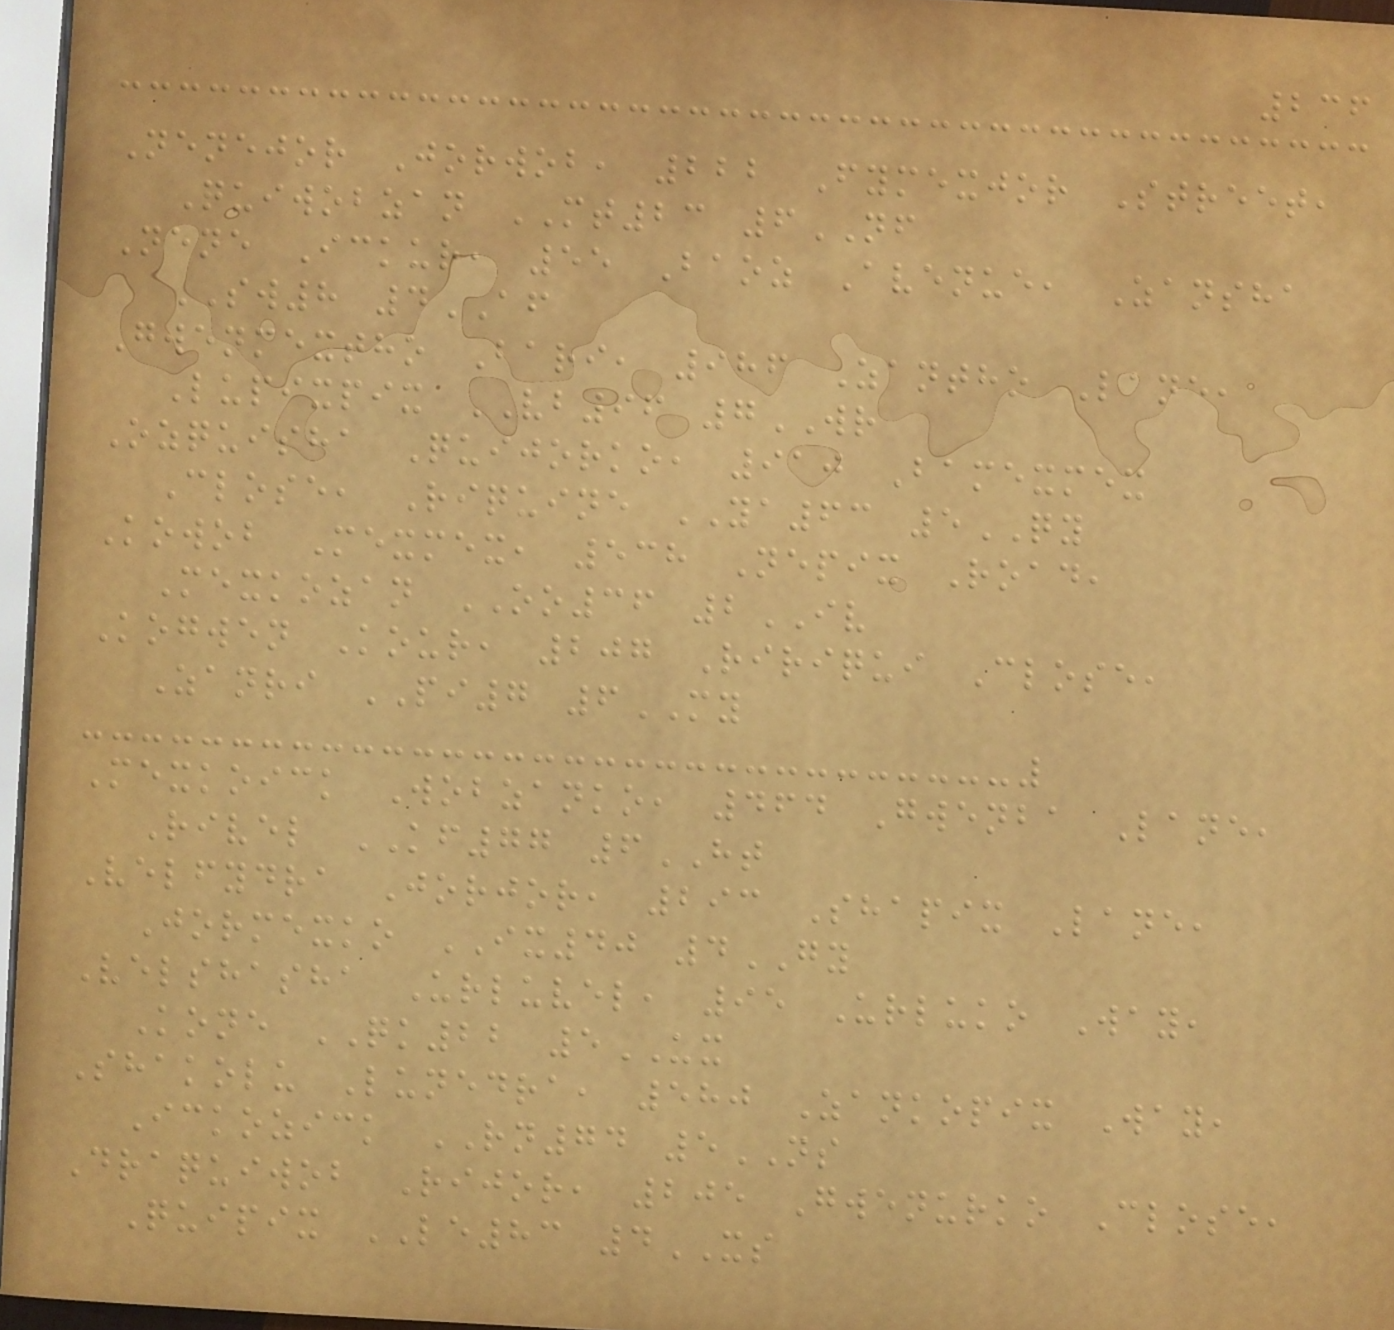236
Nenejor Jorwob, 222 Fymexjor Street,
Quiwobzan MT23 6NF
Nene Ickur, 55 Baoz Avenue, Zansha
SW8 4AF
Gwenmextho Bari, 986 Zantho Lane,
Lupixpix VB96 7WR
Ozquisha Quijorko, 910 Bamexmex
Close, Riquine YA63 5QY
Kowob Mexmex, 538 Nepix Road,
Mexkozan OO36 2IV
Kogwen Kour, 207 Ririqui Close,
Zanri PI7 6MY
Mexkoick Wobzanko, 464 Gwenba Lane,
Rivel KF77 6HT
Velfydra Jorjor, 293 Shapix Lane,
Jormexko IX40 4GY
Velshasha Urluvel, 95 Urluko Way,
Kone QK22 5UX
Shakolu Lunedra, 580 Zankopix Way,
Ickozick RN74 5NS
Draquiwob Rijor, 205 Gwenurko Close,
Quipix LE83 4XS
